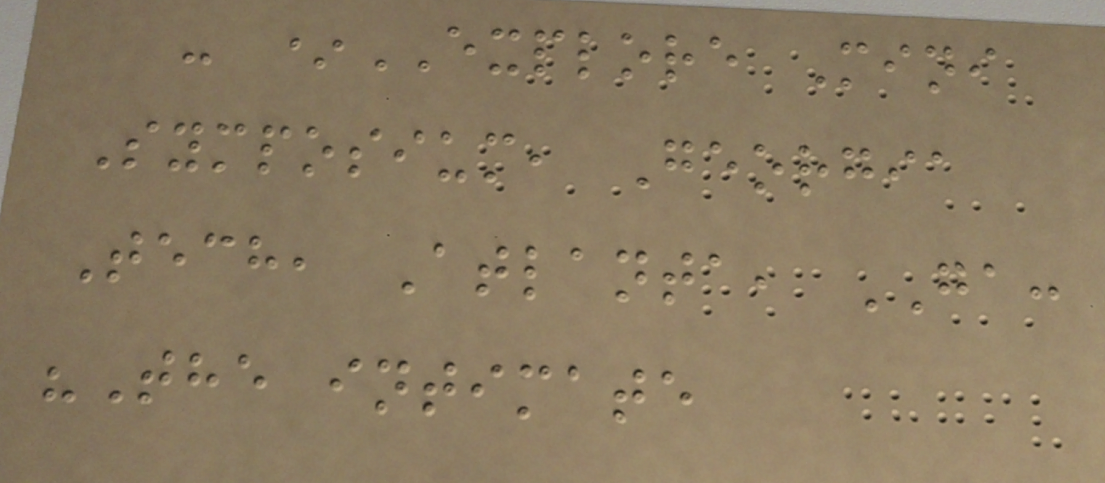- *EXPLORE Mini
Symposium, Georgia
Tech, Atlanta, GA:
"The intimate
